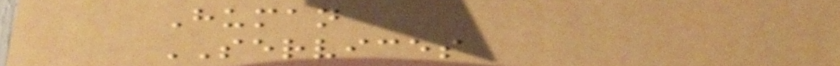Human
SERVICES
